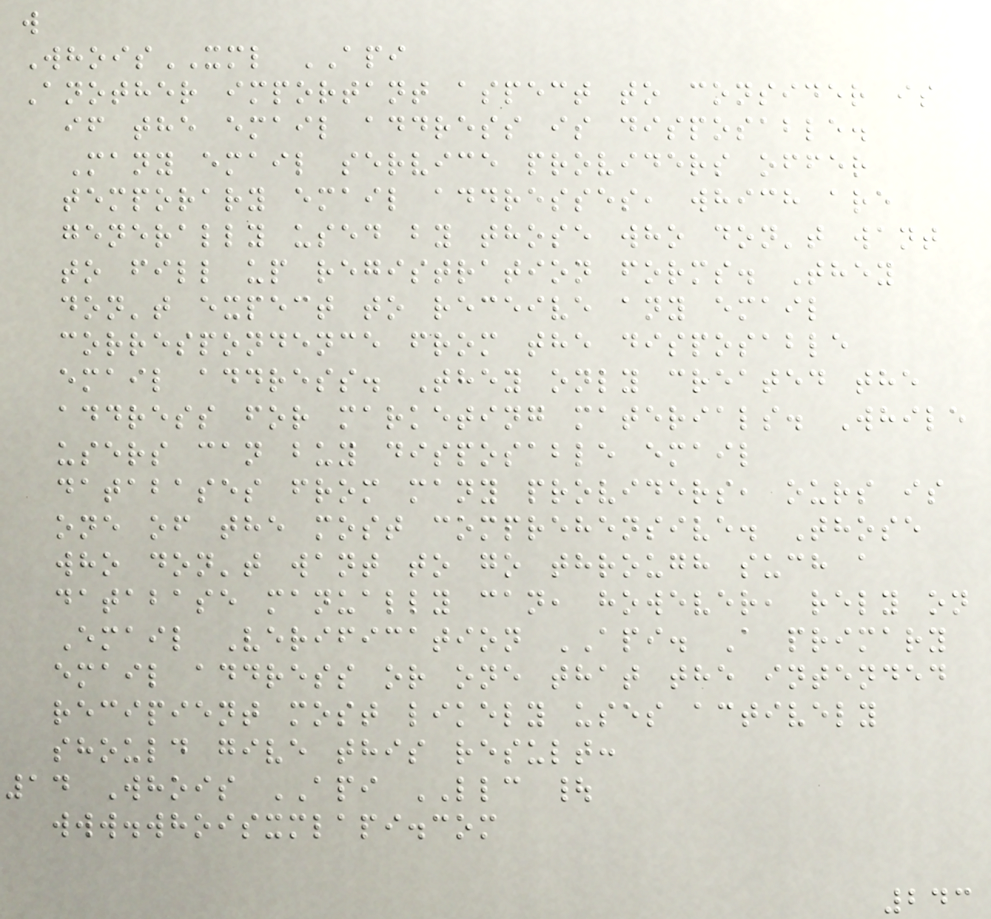w
WhoisXML API
Another important aspect to consider is
if the email address is disposable.
Many email service providers offer
temporary email addresses, which are
generally used by those who don't want
to fill up registration forms. They
don't expect to receive any email
correspondence from the disposable
email address. They only created the
address for marketing materials. While
users can buy disposable email
databases from many providers, ours is
one of the most comprehensive. Those
who don't want to go through such a
database manually can, however, rely on
Email Verification API. A primary
email address or one that the intended
recipient most likely uses actively
should give this result:
14 Whois API LLC |
www.whoisxmlapi.com
243
